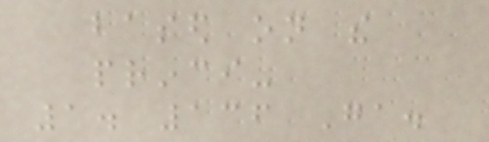based on the
princi-
1. 136 Ga.
